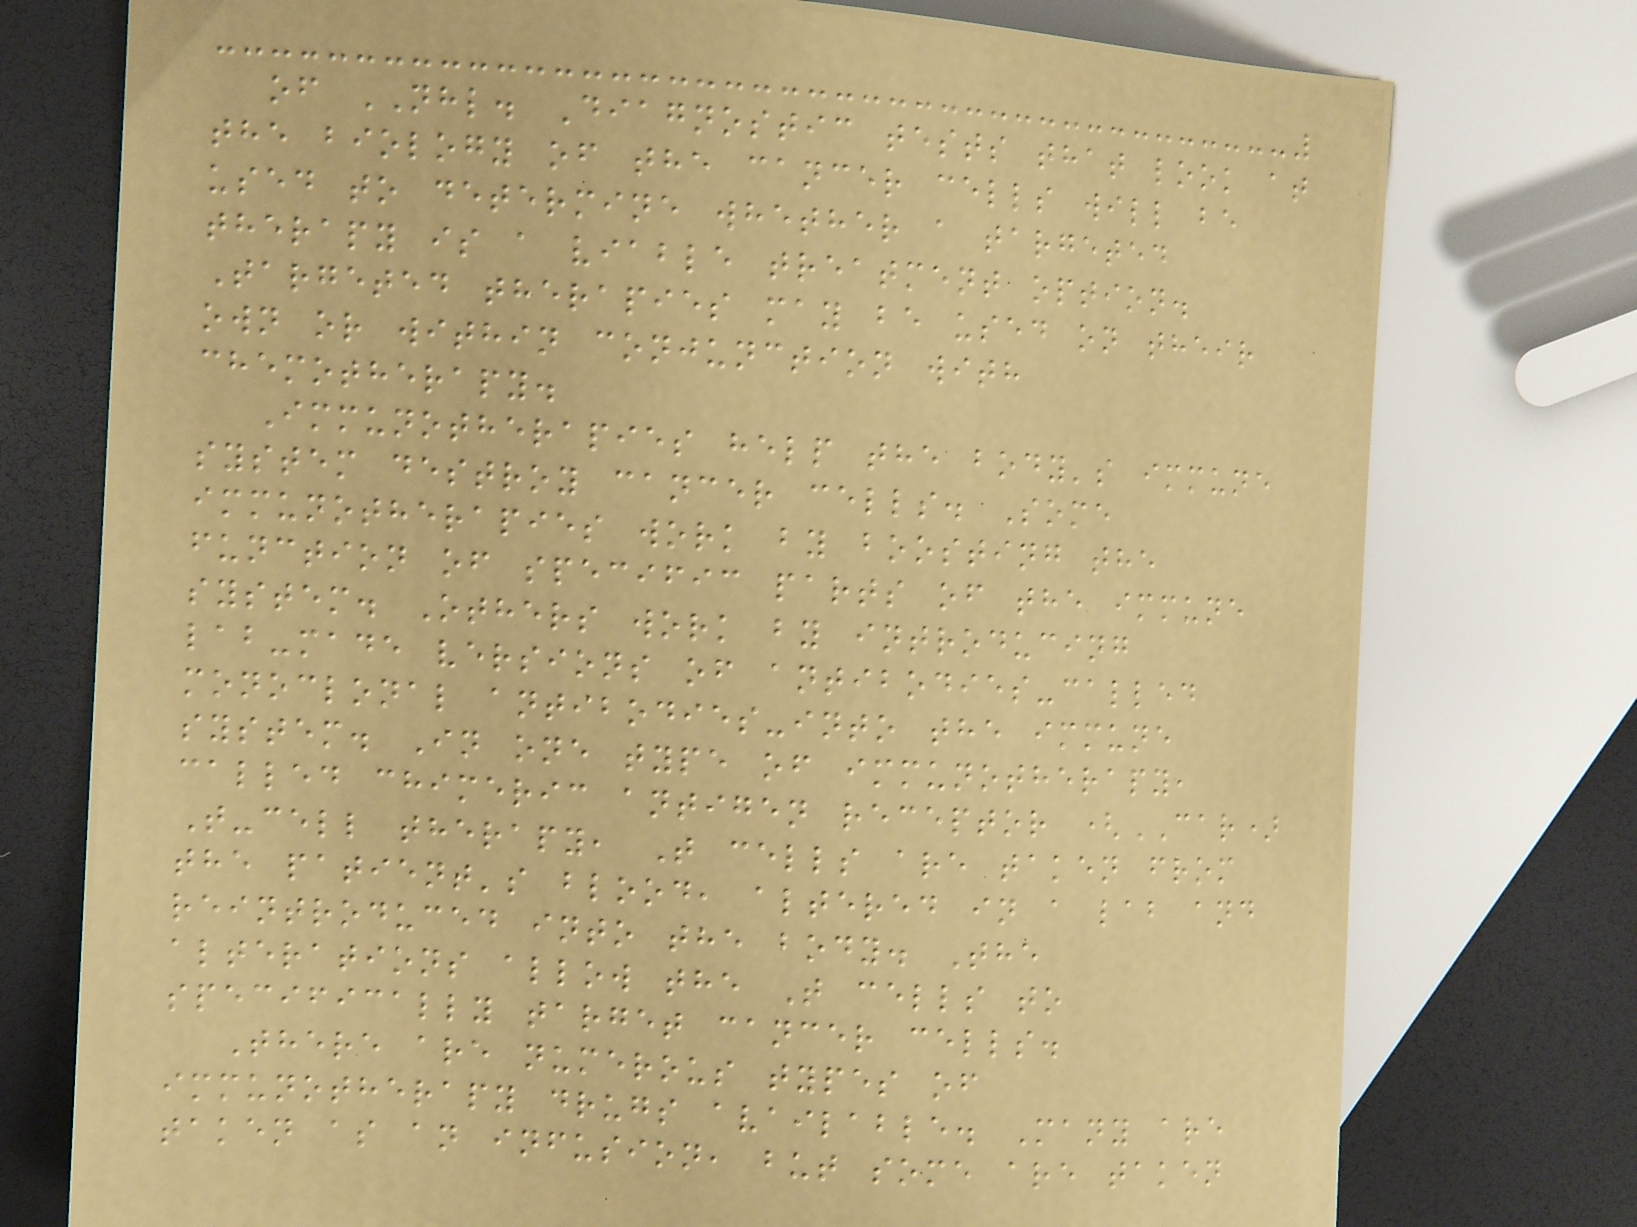of NHL. Diagnostic tests that look at
the biology of the cancer cells will be
used to determine whether a targeted
therapy is a viable treatment option.
Targeted therapies may be used on their
own or within conjunction with
chemotherapy.
Immunotherapies help the body's immune
system destroy cancer cells. Some
immunotherapies work by boosting the
function of specific parts of the immune
system. Others work by introducing
lab-made versions of antibodies-called
monoclonal antibodies-into the immune
system. In one type of immunotherapy,
called chimeric antigen receptor (CAR)
T-cell therapy, T cells are taken from
the patient's blood, altered in a lab and
reintroduced into the body. The
alterations allow the T cells to
specifically target cancer cells.
There are numerous types of
immunotherapy drugs available. Many are
taken as an infusion, but some are taken
